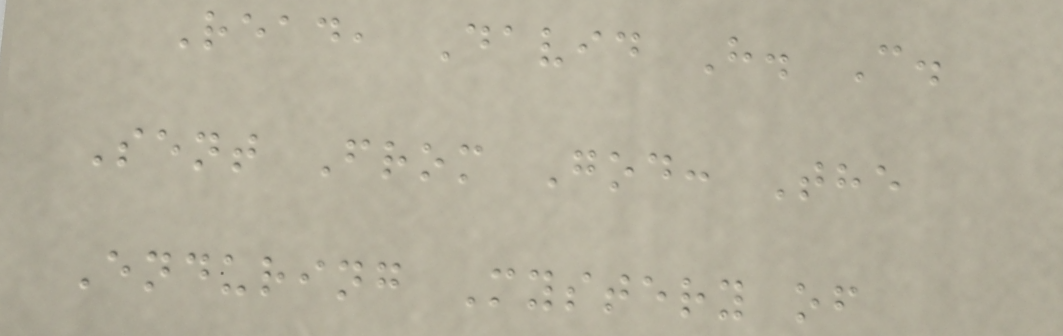Read, David H. C.
Sent From God: The
Enduring Mystery of
